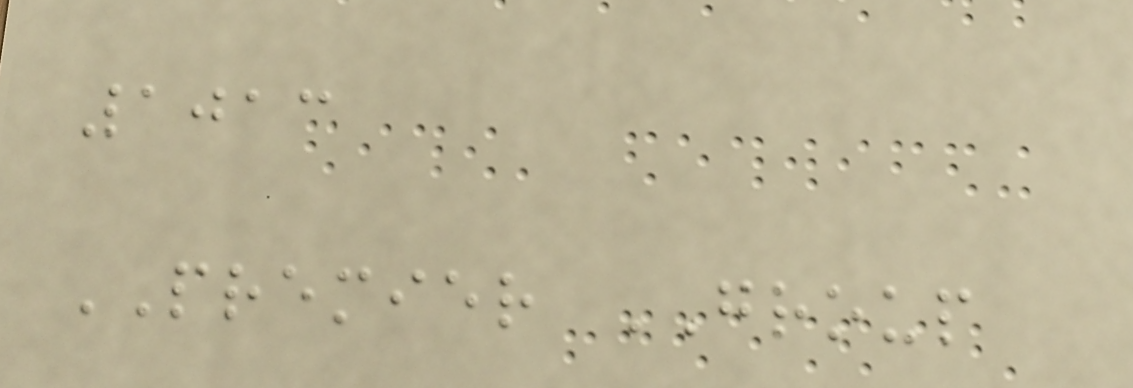1013
PREMIER GROUP
